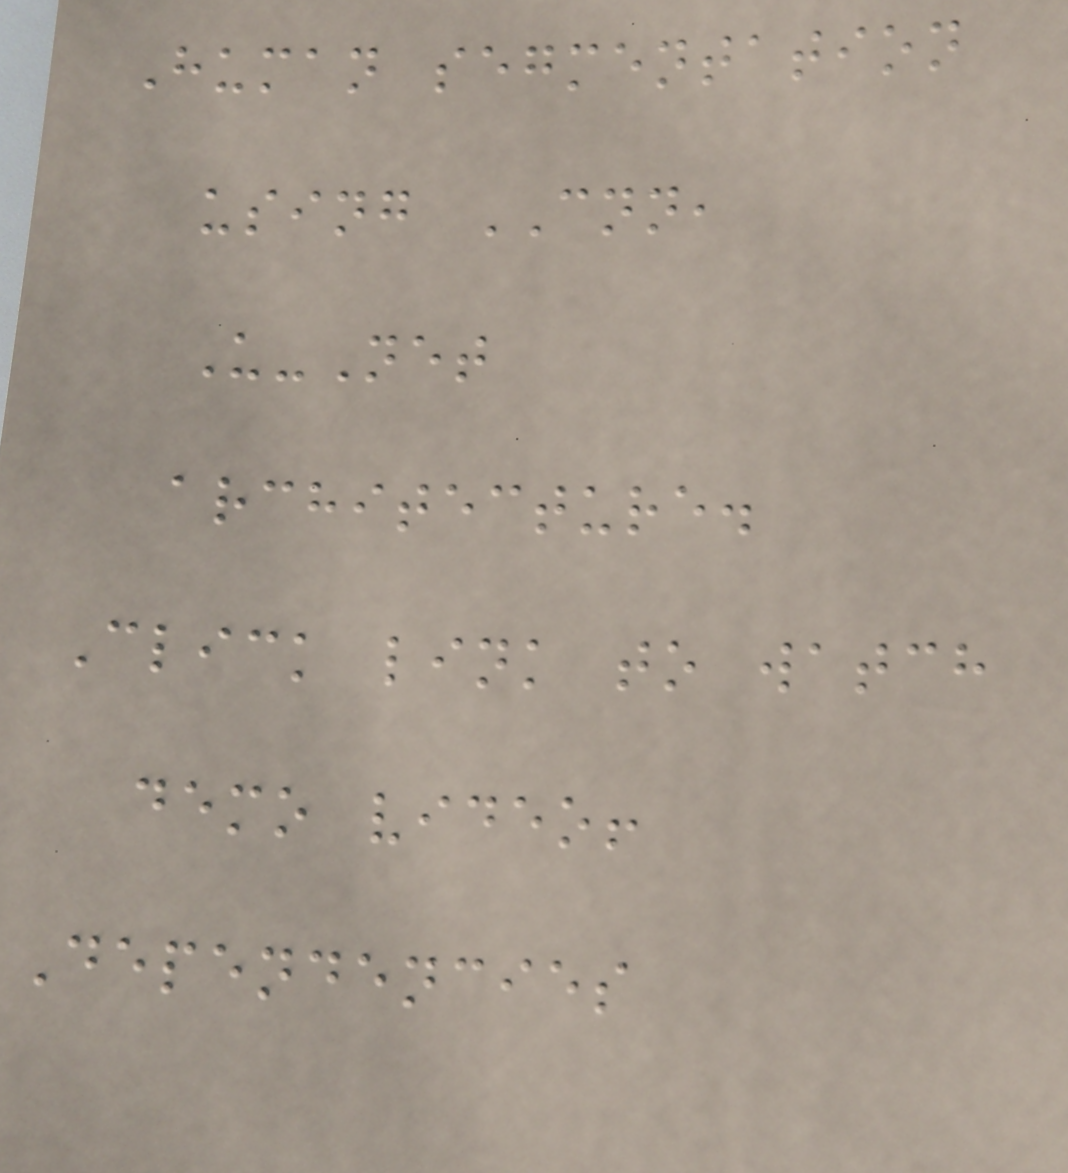Human segmentation
using CNN,
U-Net
architecture.
Click link to watch
demo video!
Dependencies
